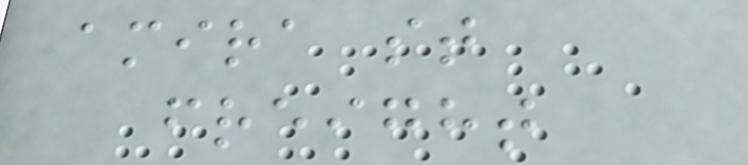amira st
freight
